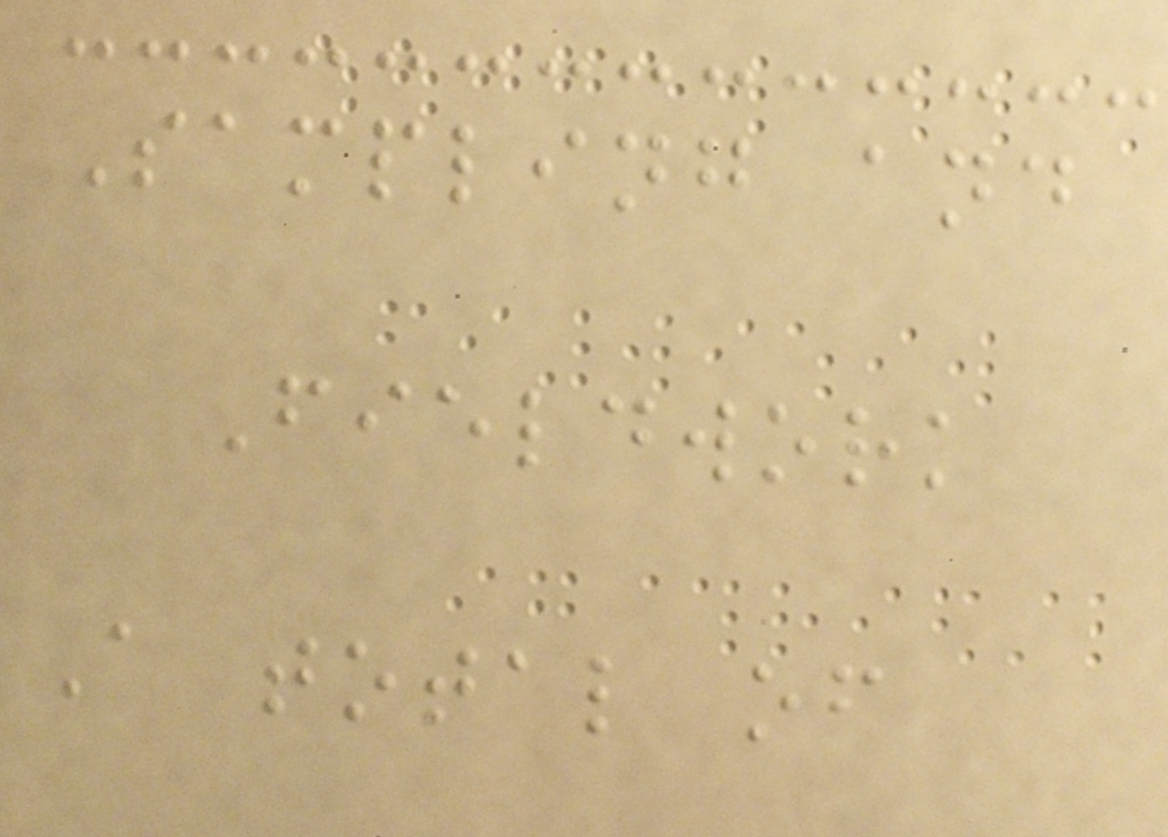Sampling and
Fieldwork
A total of
